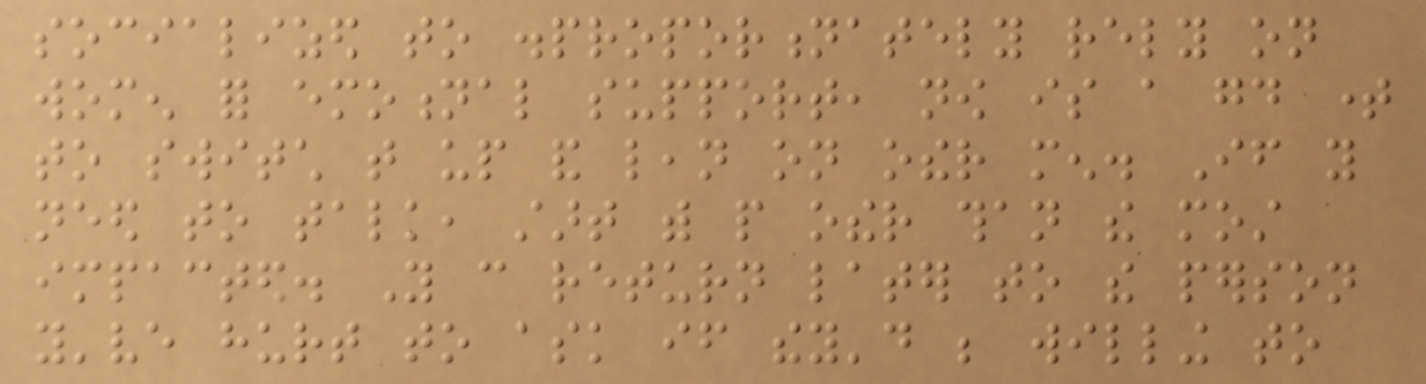socialized to disproportionately rely on
women for emotional support, now is a good time
to switch that up and lean on other men. If you
need to talk, start with people other than the most
impacted. You can return later to the person
you've hurt to ask if they'd be willing to
